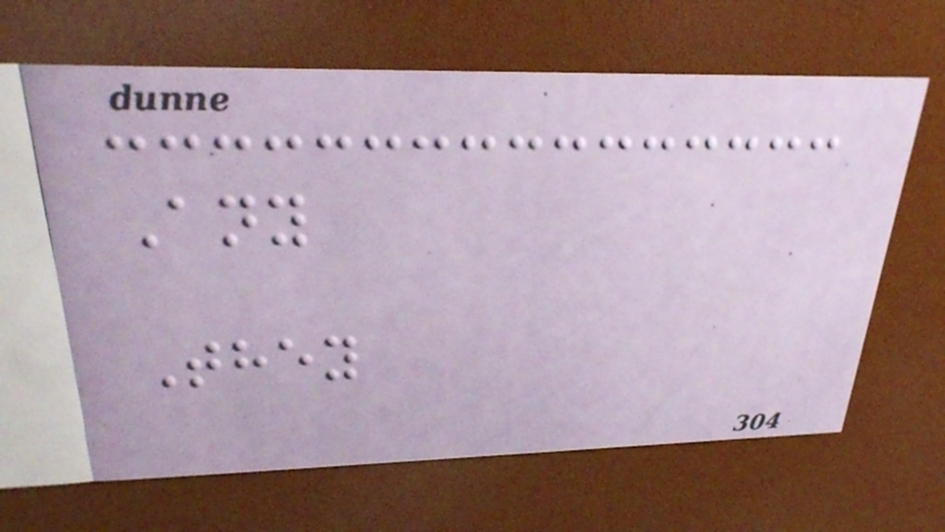Any
They
